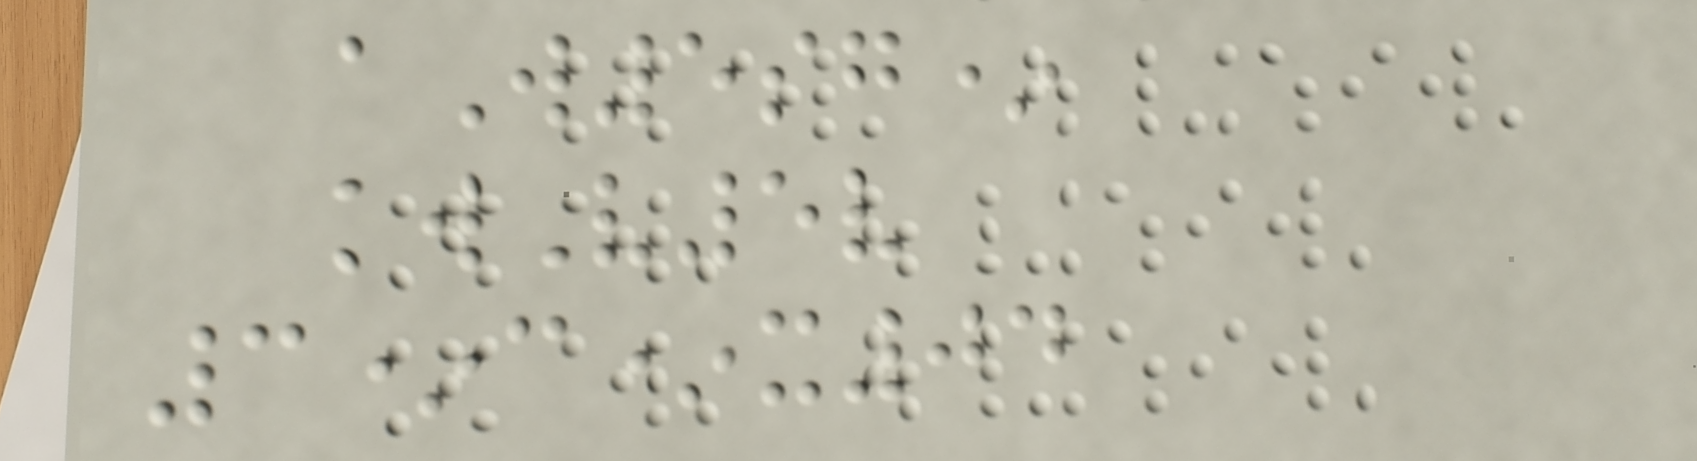aW5sg*
kwV5v
3*c*x04
